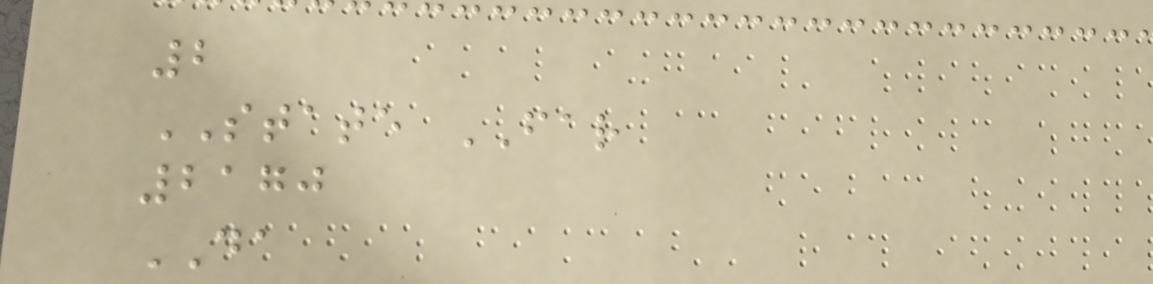2
STATE FAR
2170
DA
